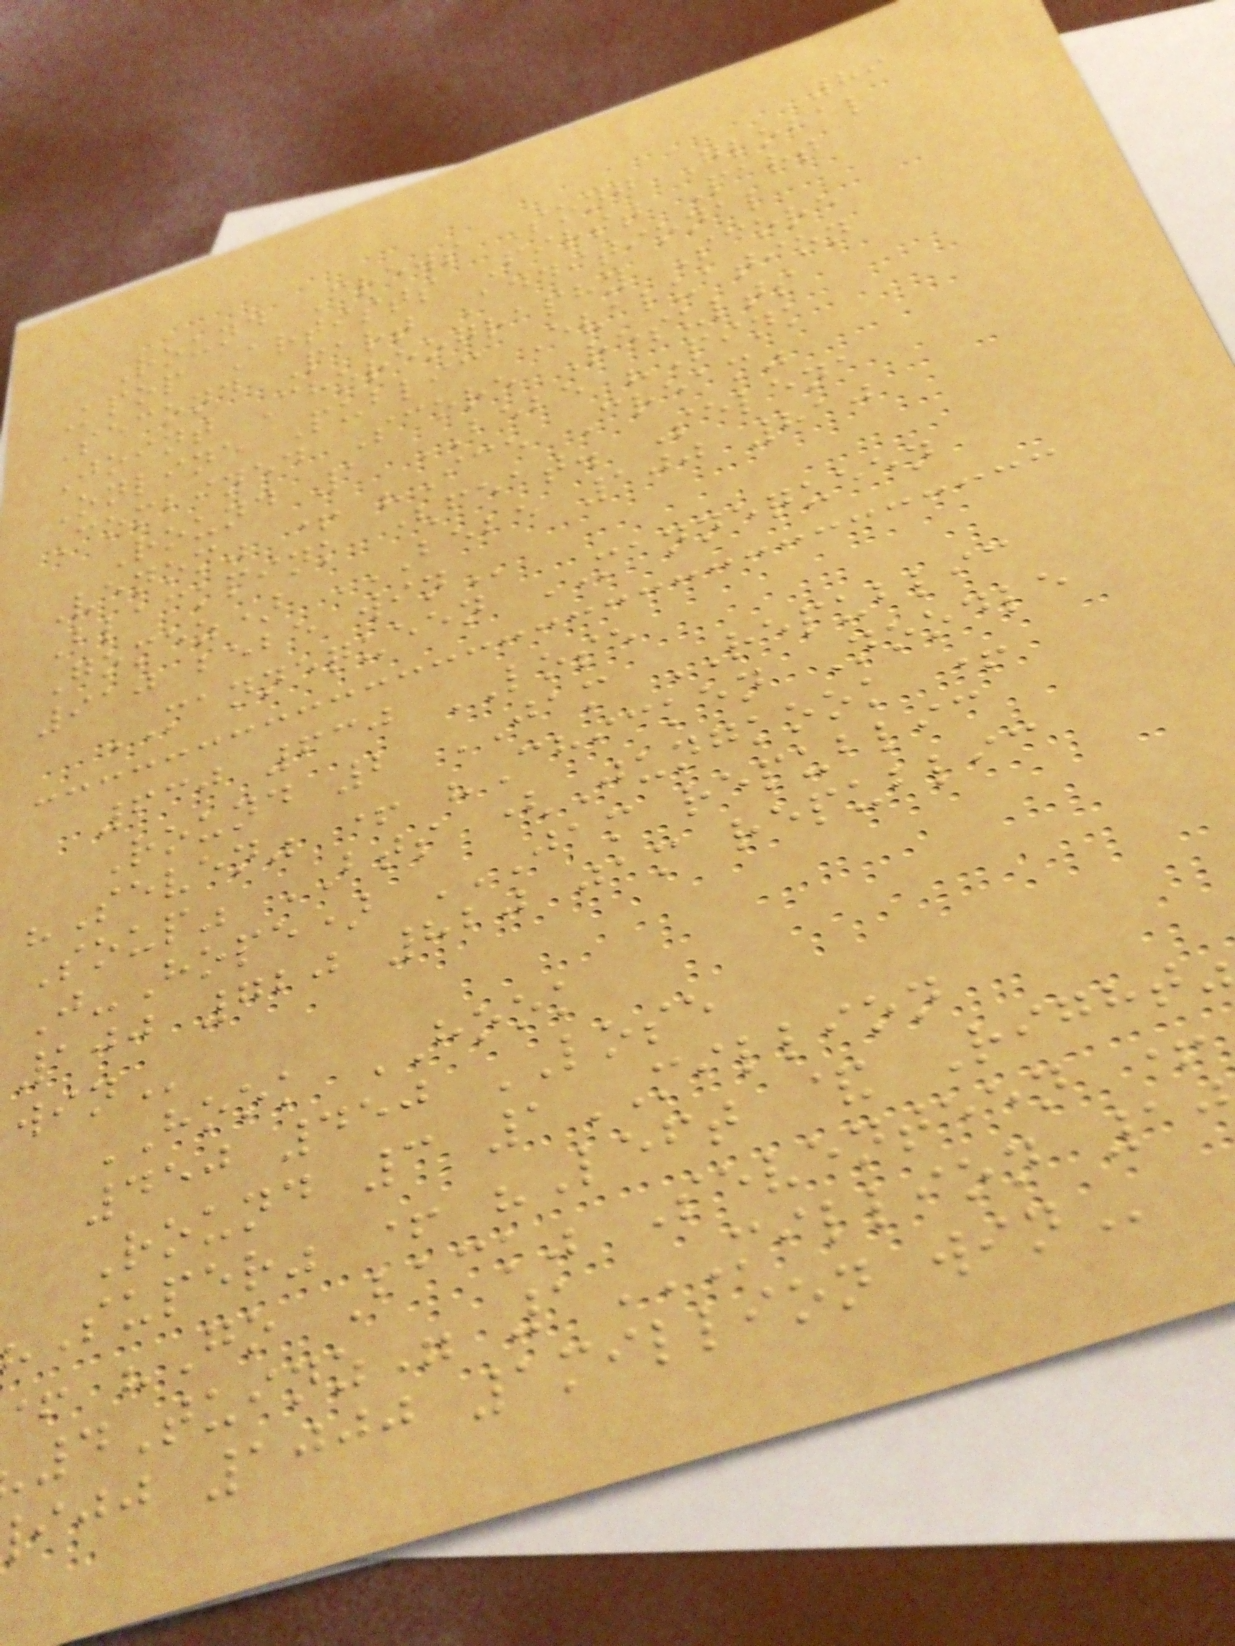89
Round Crews Song Global
Kpop Artists First Part
Second Part Additional
Joint Choreography Score
Online Public Evaluation
Combined Score Results
Round 1 BEBE "Pink
Venom" + "Ice Cream"
Blackpink (feat. Selena
Gomez) BEBE 100 810
910 bebe
MANNEQUEEN MANNEQUEEN
630 630 LOSE
Round 2 JAM REPUBLIC
"Seven" + "Chicken Noodle
Soup" BTS (Jungkook +
J-Hope) JAM REPUBLIC
100 720 820 jam republic
HOOK HOOK
450 450 LOSE
Round 3 1MILLION
"Super" + "Left & Right
"Go Back" Seventeen +
ijj 1000 1million
